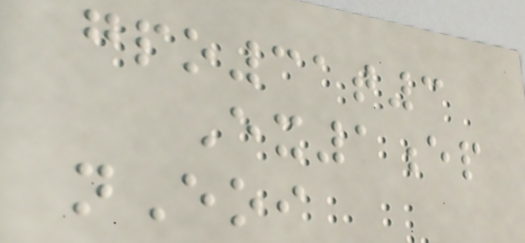gpo31t3
Ex1ep
nEoi
